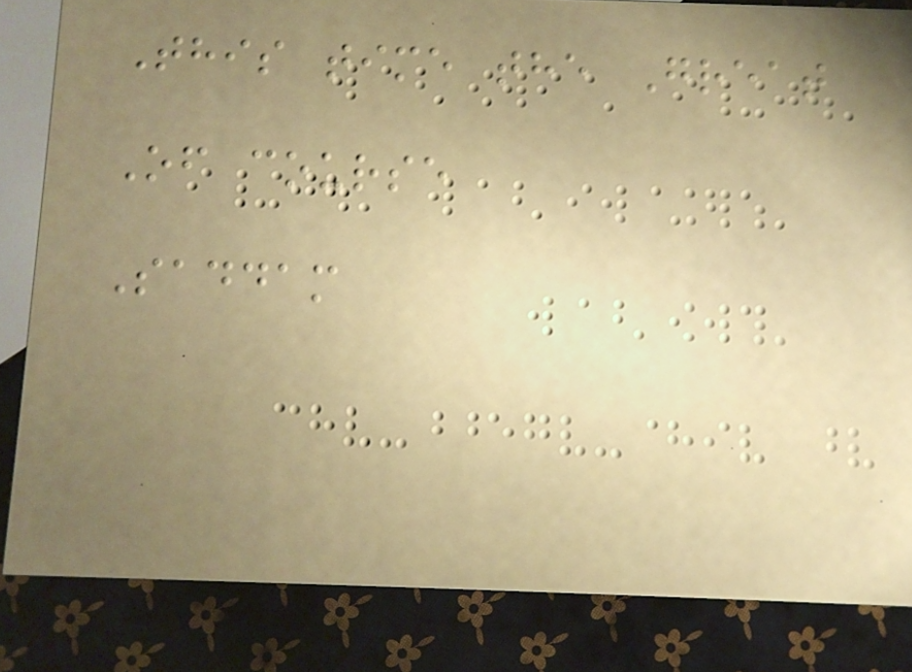This time the Great
Of course
Saddam
